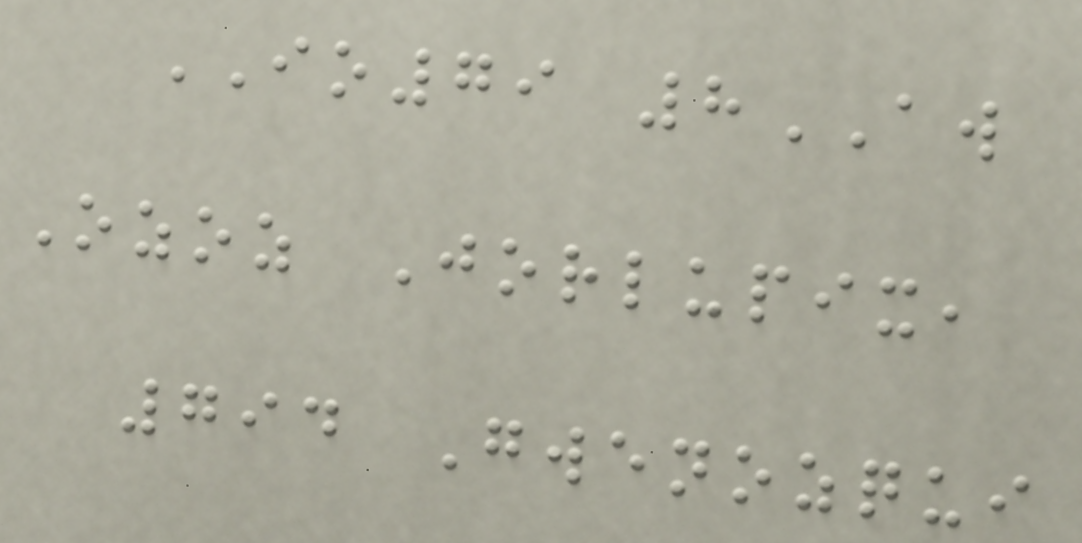IO79 8AW
Ozoz Jorlupix,
794 Gwenozqui
